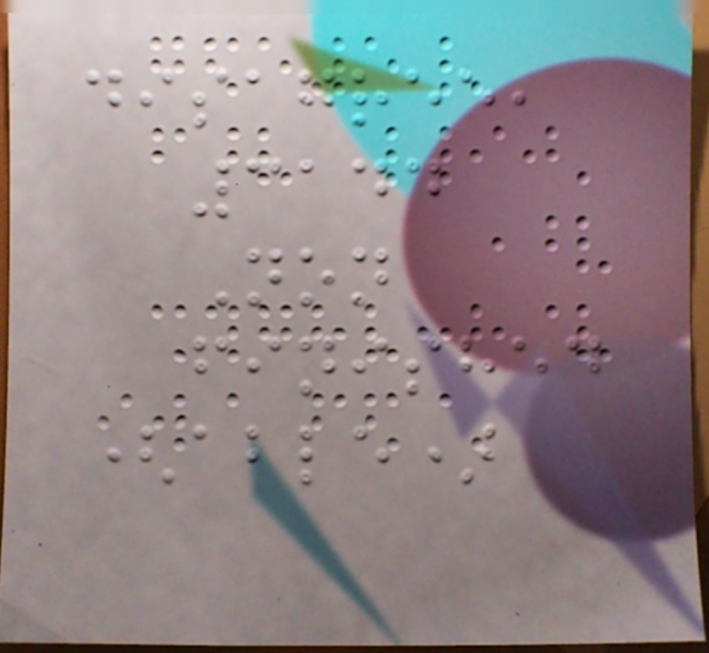disagree,
3144
Non
finished
(able)
